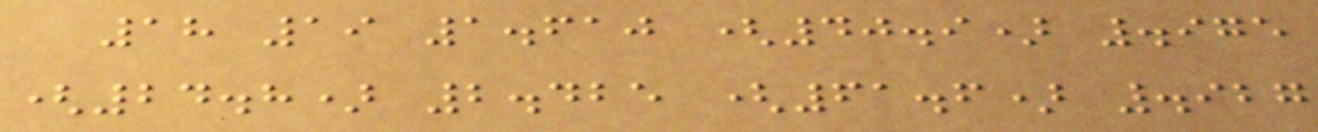18 19 1.610 (40.9) .975
(24.8) 2.425 (61.6) .927
